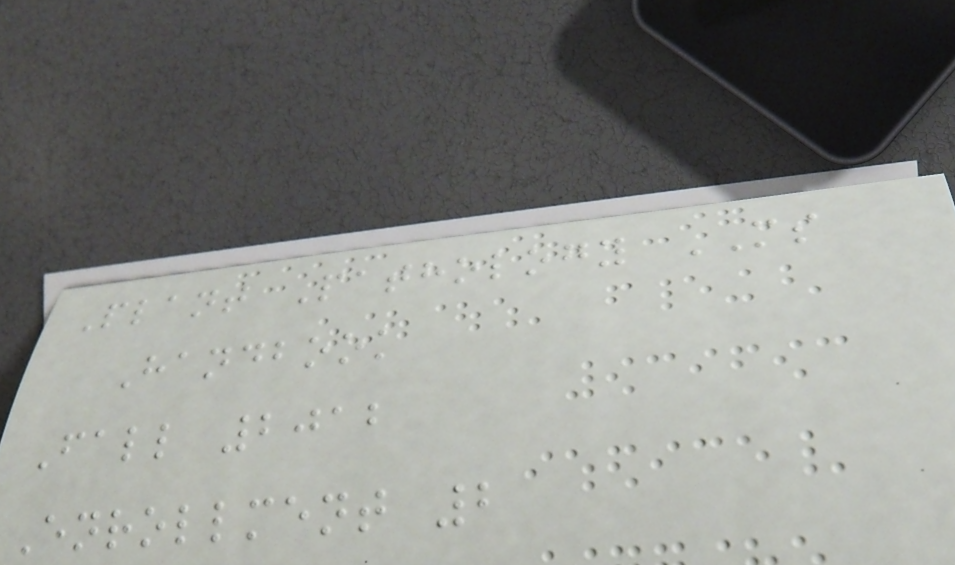Plant Pathology MS
Handbook
Fall 2012
Enrollment 2
